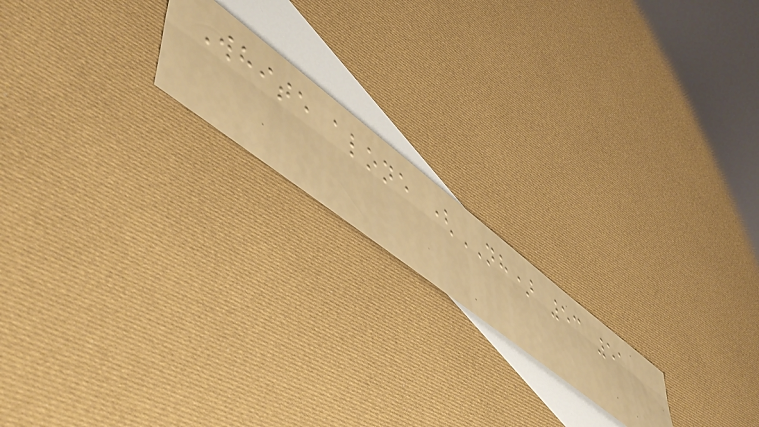White alone (NH) 53 51
